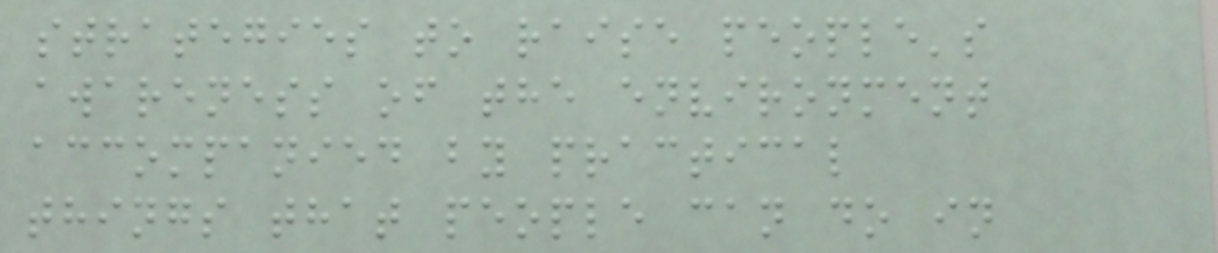strategies to raise people's
awareness of the environment
accompanied by practical
things that people can do in
